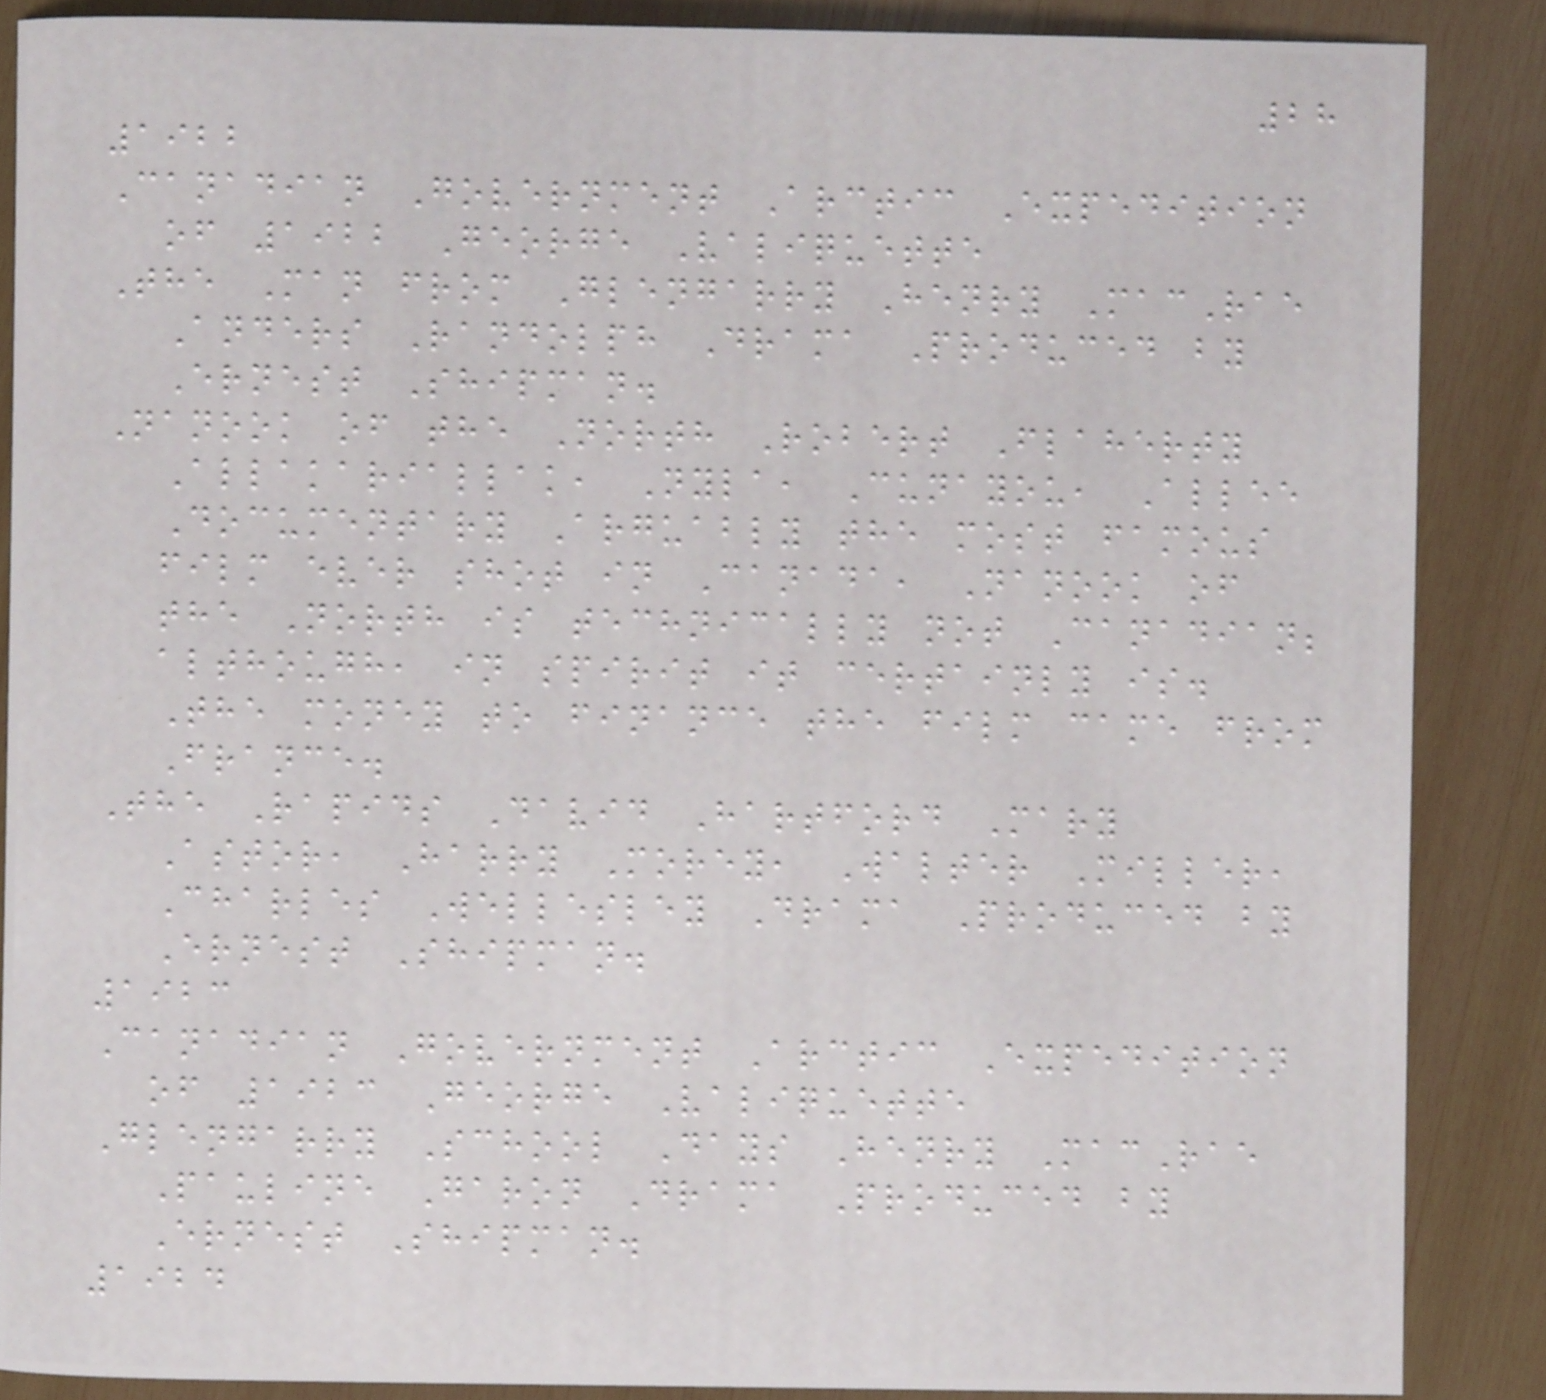28
1922
Canadian Government Arctic Expedition
of 1922 George Valiquette
The Man from Glengarry Henry MacRae
Anders Randolph Drama Produced by
Ernest Shipman.
Nanook of the North Robert Flaherty
Allakariallak, Nyla, Cunayou, Allee
Documentary Arguably the most famous
film ever shot in Canada, Nanook of
the North is technically not Canadian;
although, in spirit it certainly is.
The money to finance the film came from
France.
The Rapids David Hartford Mary
Astor, Harry Morey, Walter Miller,
Charles Wellesley Drama Produced by
Ernest Shipman.
1923
Canadian Government Arctic Expedition
of 1923 George Valiquette
Glengarry School Days Henry MacRae
Pauline Garon Drama Produced by
Ernest Shipman.
1924
